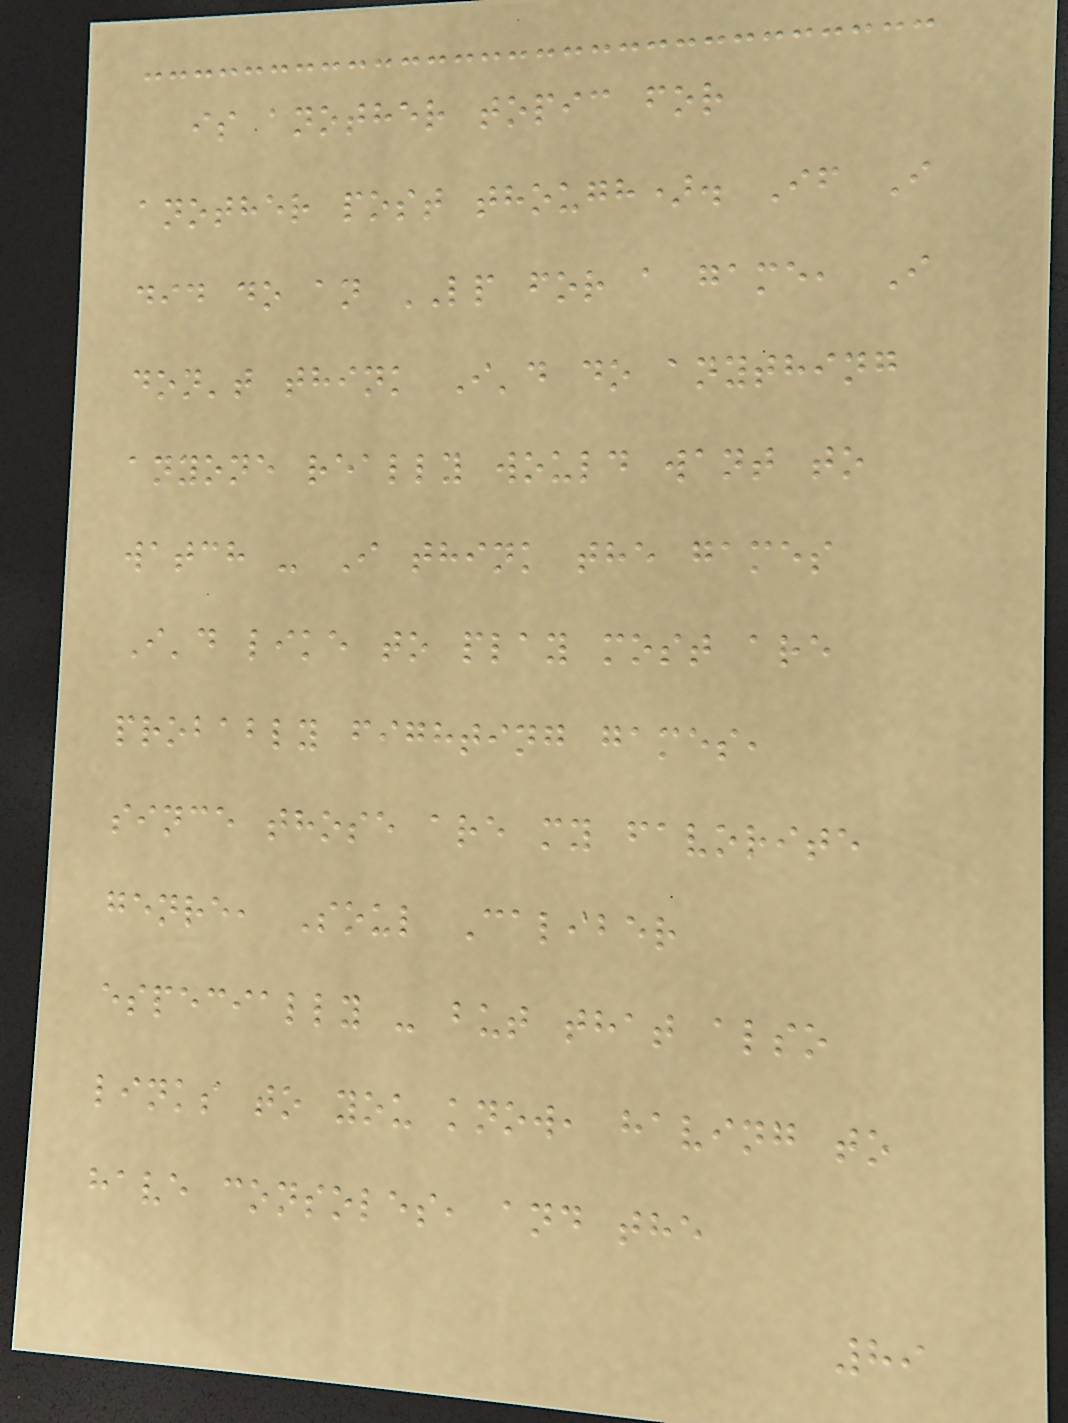is another topic for
another post though). If I
did do an LP for a game, I
don't think I'd do anything
anyone really would want to
watch - I think the games
I'd like to play most are
probably fighting games,
since those are my favorite
genre, Soul Caliber
especially - but that also
links to you know, having to
have consoles, and the
89
